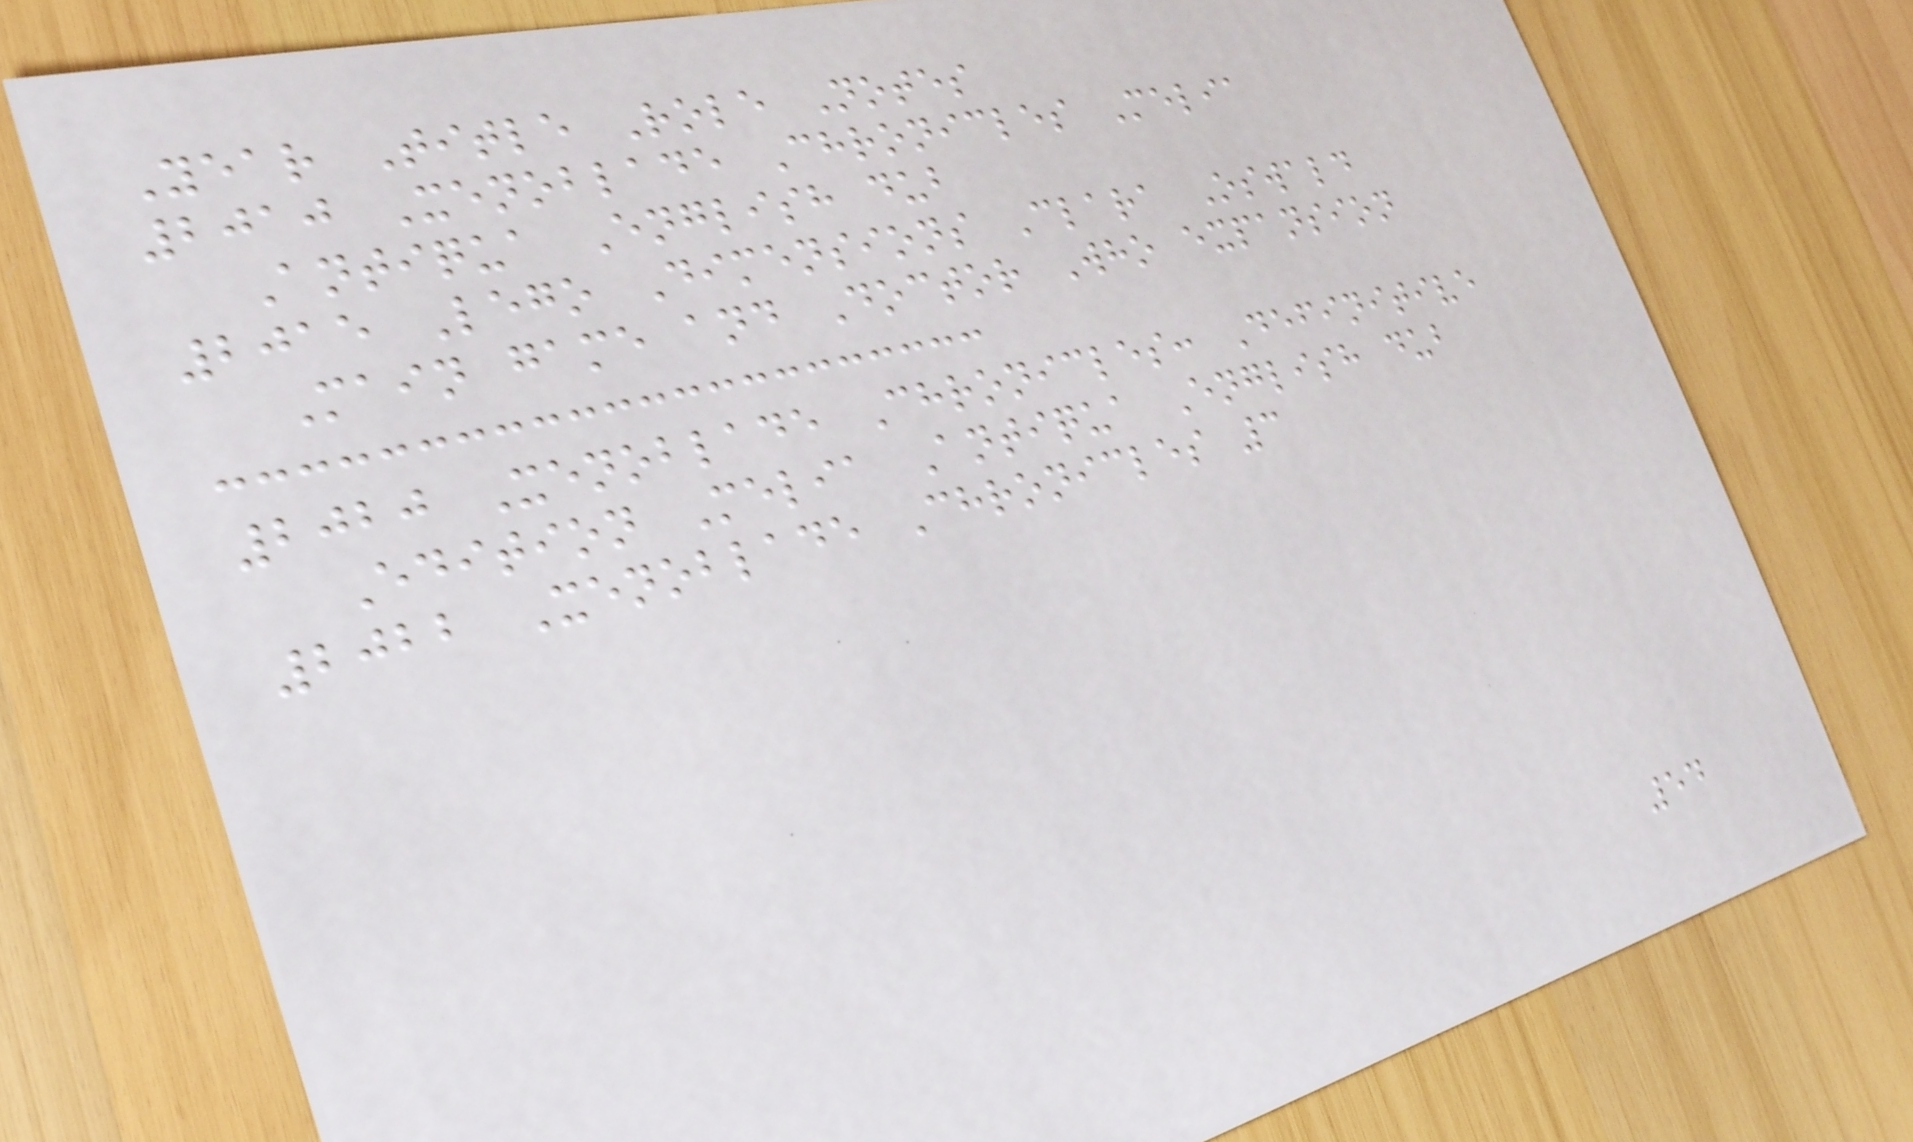Year Title Role Notes
2010 Xenoblade Chronicles Melia
Antiqua English dub
2015 Lego Dimensions Clara Oswald
Main game and Doctor Who expansion
2020 Xenoblade Chronicles: Definitive
Edition Melia Antiqua English dub
2022 Xenoblade Chronicles 3
54
